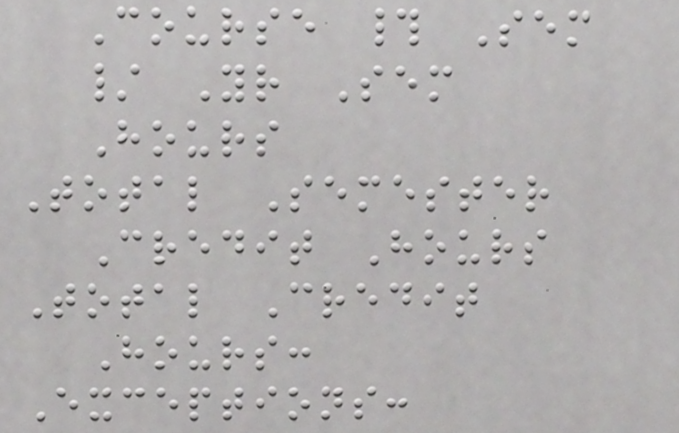Course # Sem
/ Yr Sem
Hours
Total Semester
Credit Hours
Total Credit
Hours:
Exceptions:
